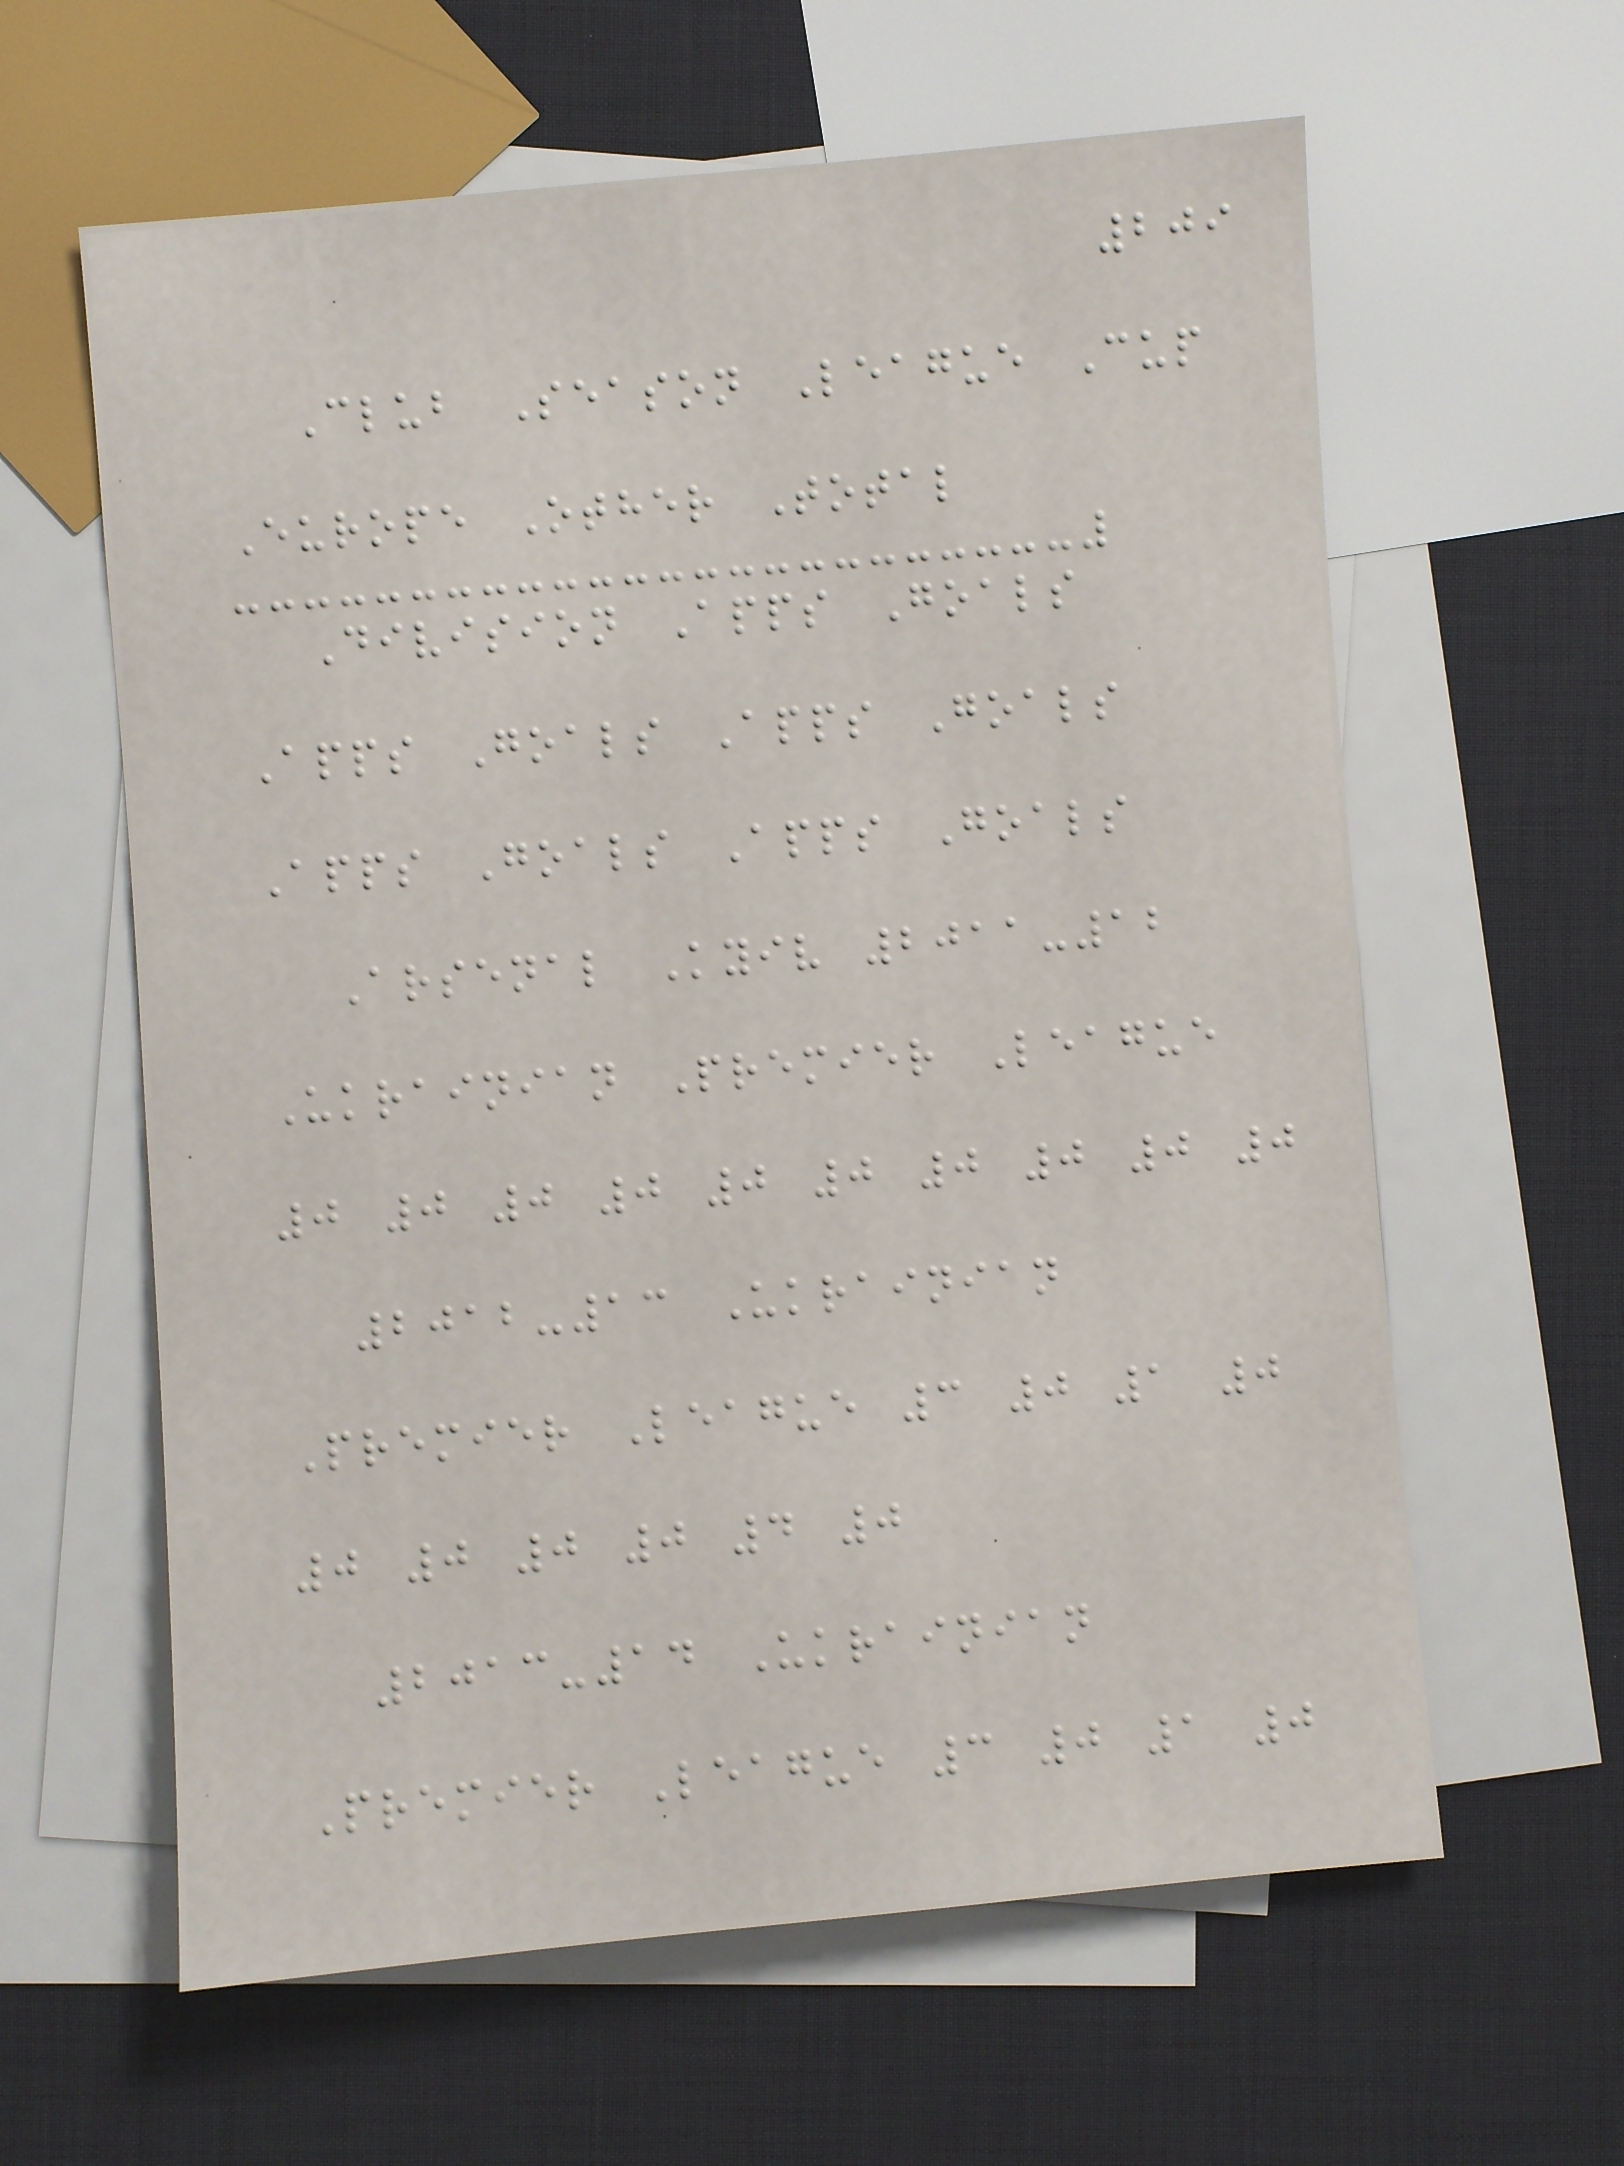209
Club Season League Cup
Europe Other Total
Division Apps Goals
Apps Goals Apps Goals
Apps Goals Apps Goals
Arsenal Kyiv 2011-12
Ukrainian Premier League
0 0 0 0 0 0 0 0 0 0
2012-13 Ukrainian
Premier League 3 0 1 0
0 0 0 0 4 0
2013-14 Ukrainian
Premier League 3 0 1 0
